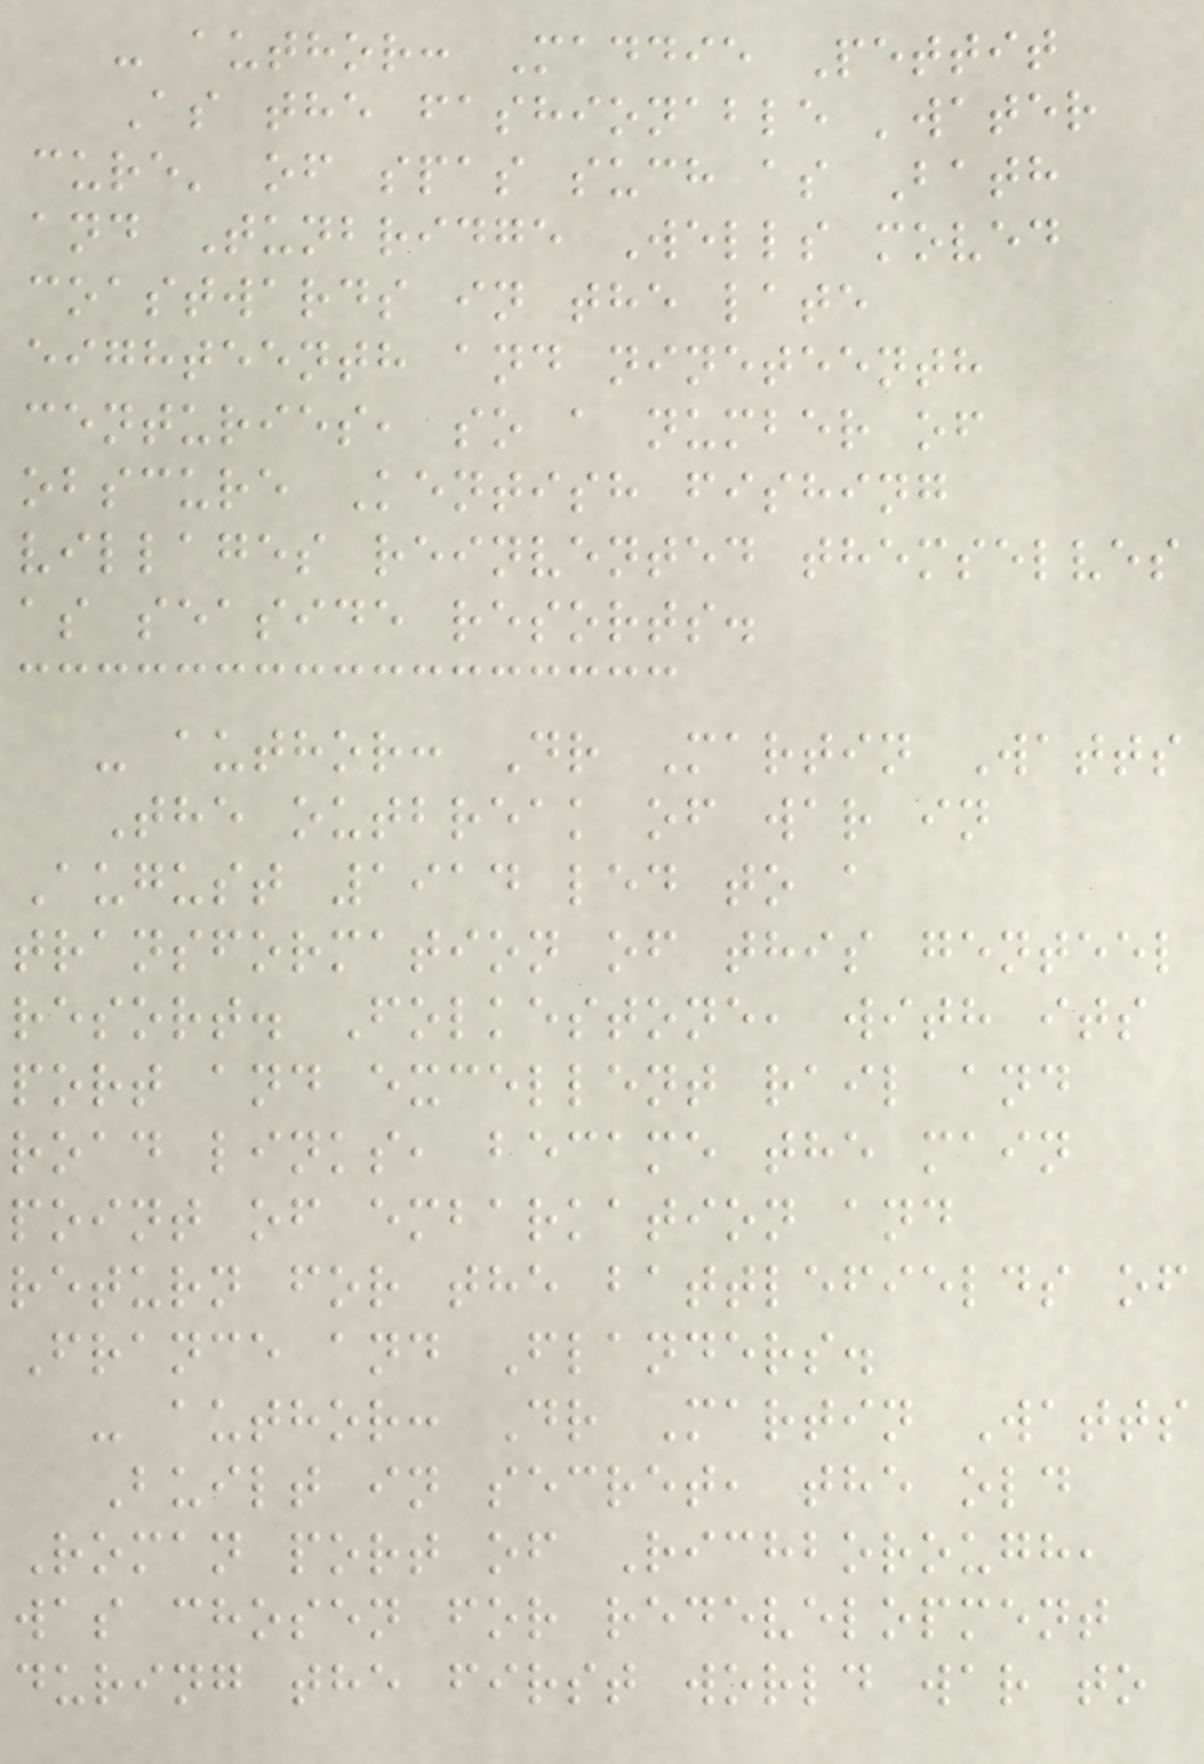- author: Maddie Pettit
As the fashionable 'water
cure' of spas such as Bath
and Tunbridge Wells moved
coastwards in the late
eighteenth and nineteenth
centuries, so a number of
obscure Kentish fishing
villages reinvented themselves
as seaside resorts.
- author: Dr Martin Watts
The outbreak of war in
August 1914 led to a
transformation of this genteel
resort. Folkestone, with its
port and excellent rail and
road links, became the main
point of embarkation and
return for the battlefields of
France and Flanders.
- author: Dr Martin Watts
Built in secret, the old
Roman port of Richborough,
was chosen for redevelopment
during the first world war to
